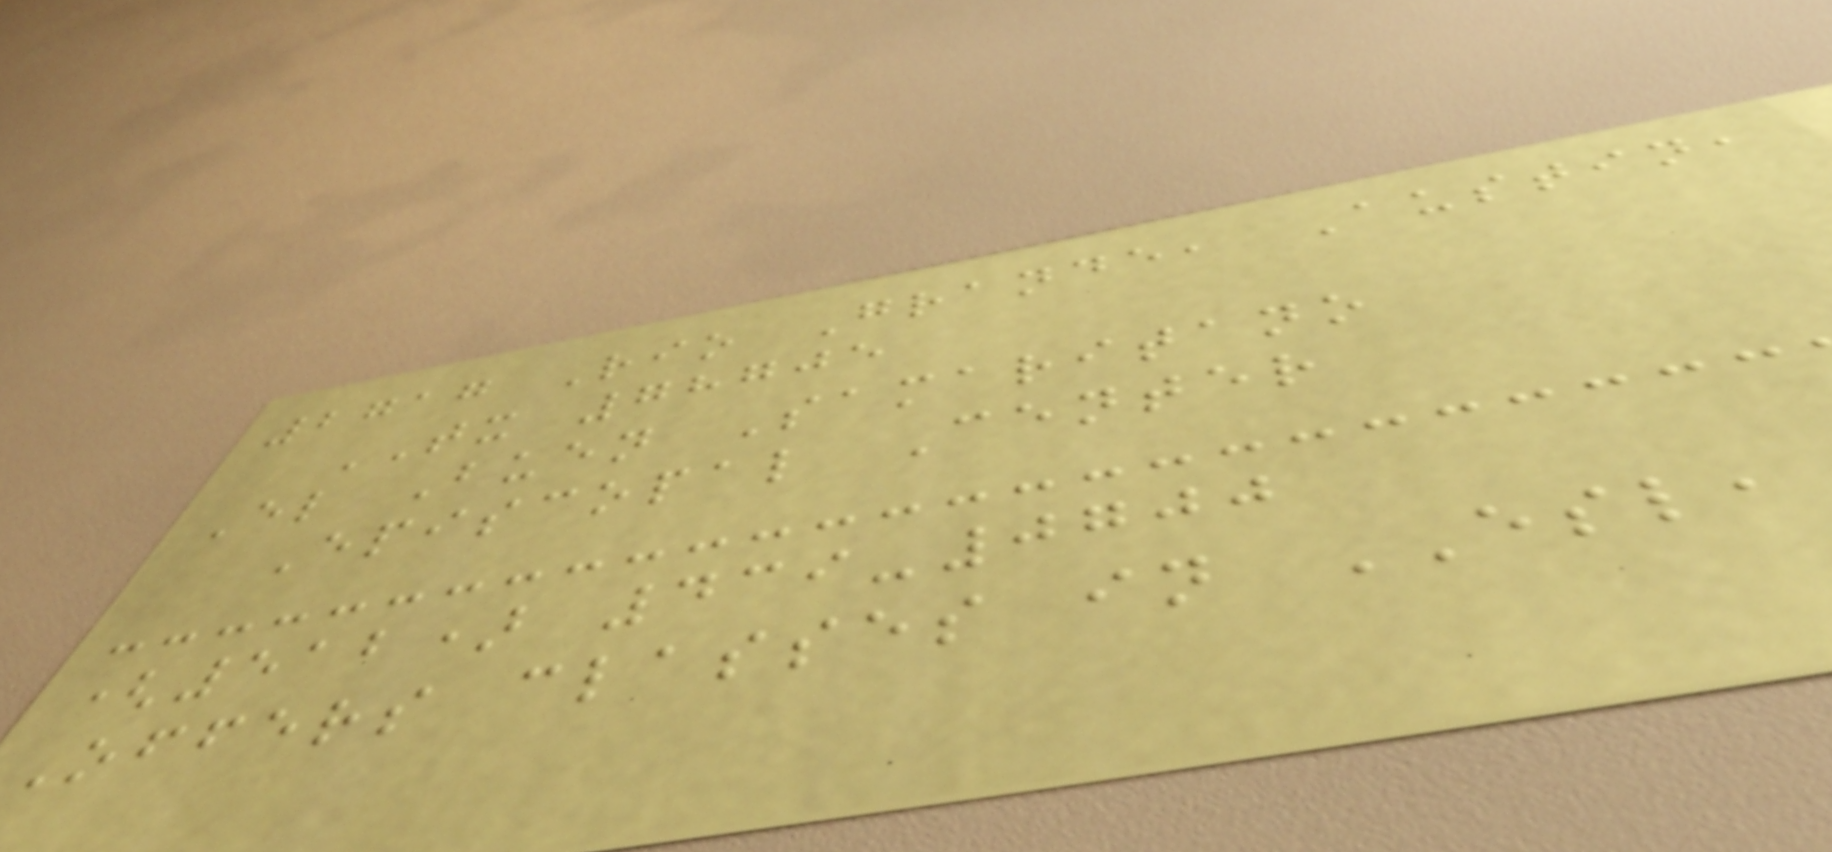2717 Rio Grande, Austin,
TX 78705
El Buen Samaritano
Episcopal Center
(512) 439-0700
Offers classes in ESL,
